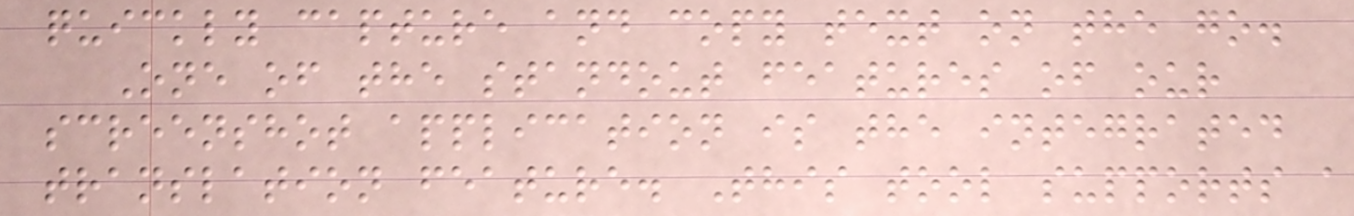quickly capture and copy text on the go.
One of the standout features of our
screenshot application is the integrated
translation feature. This tool supports a
